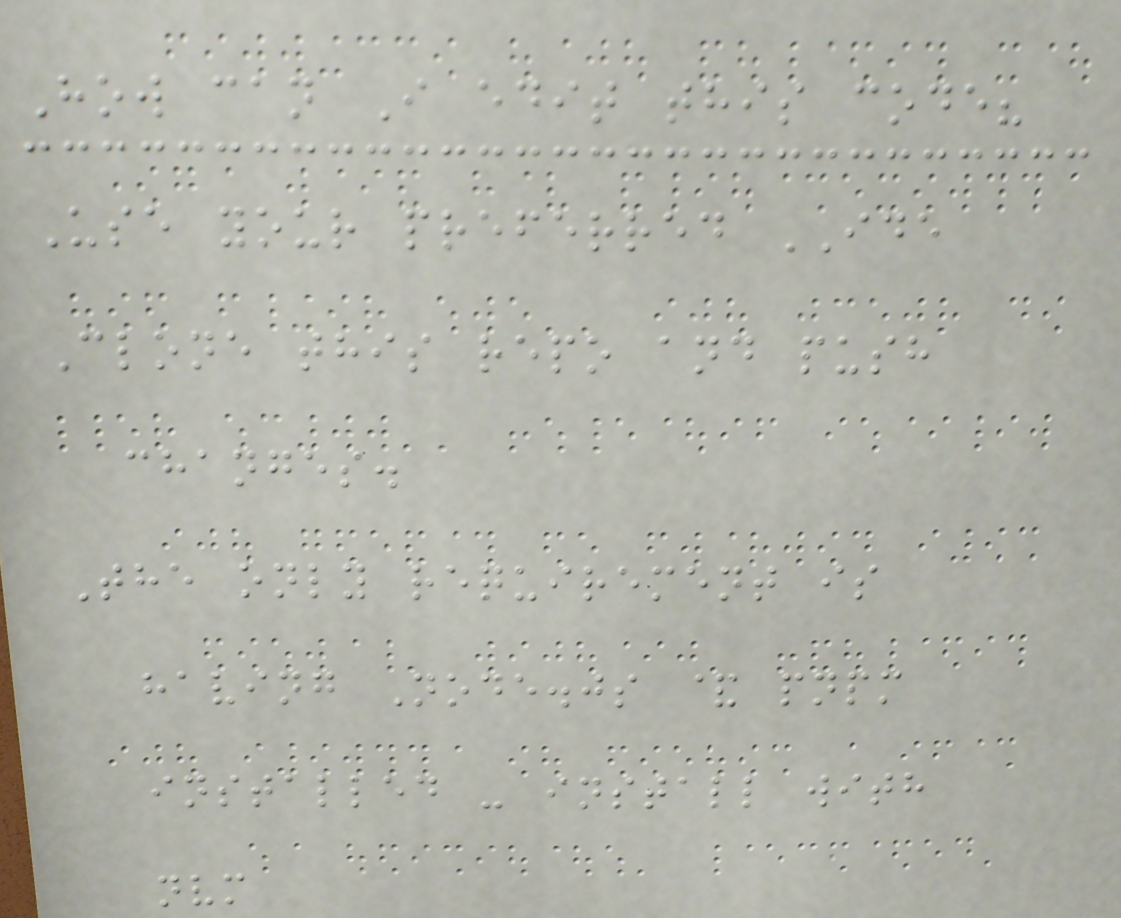How can I edit this code?
Use your preferred IDE
Clone this repo and push
changes.
The only requirement is
having Node.js & pnpm
installed - install with
nvm
